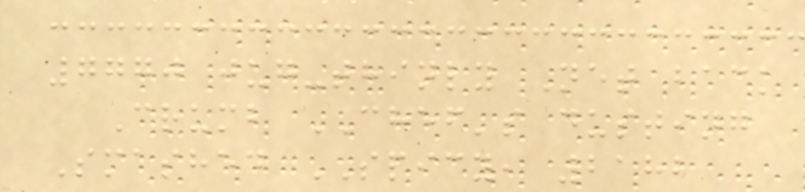7770 jug-thinly Net back
Crumb CHEF's dusting
Smashed SPICY, 2182
